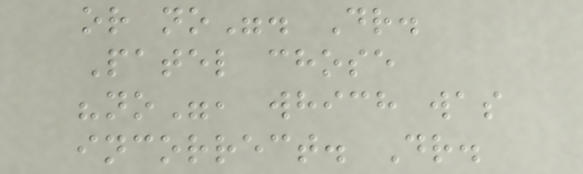or no". Dr.
Patel chose
"no", which was
incorrect. Dr.
